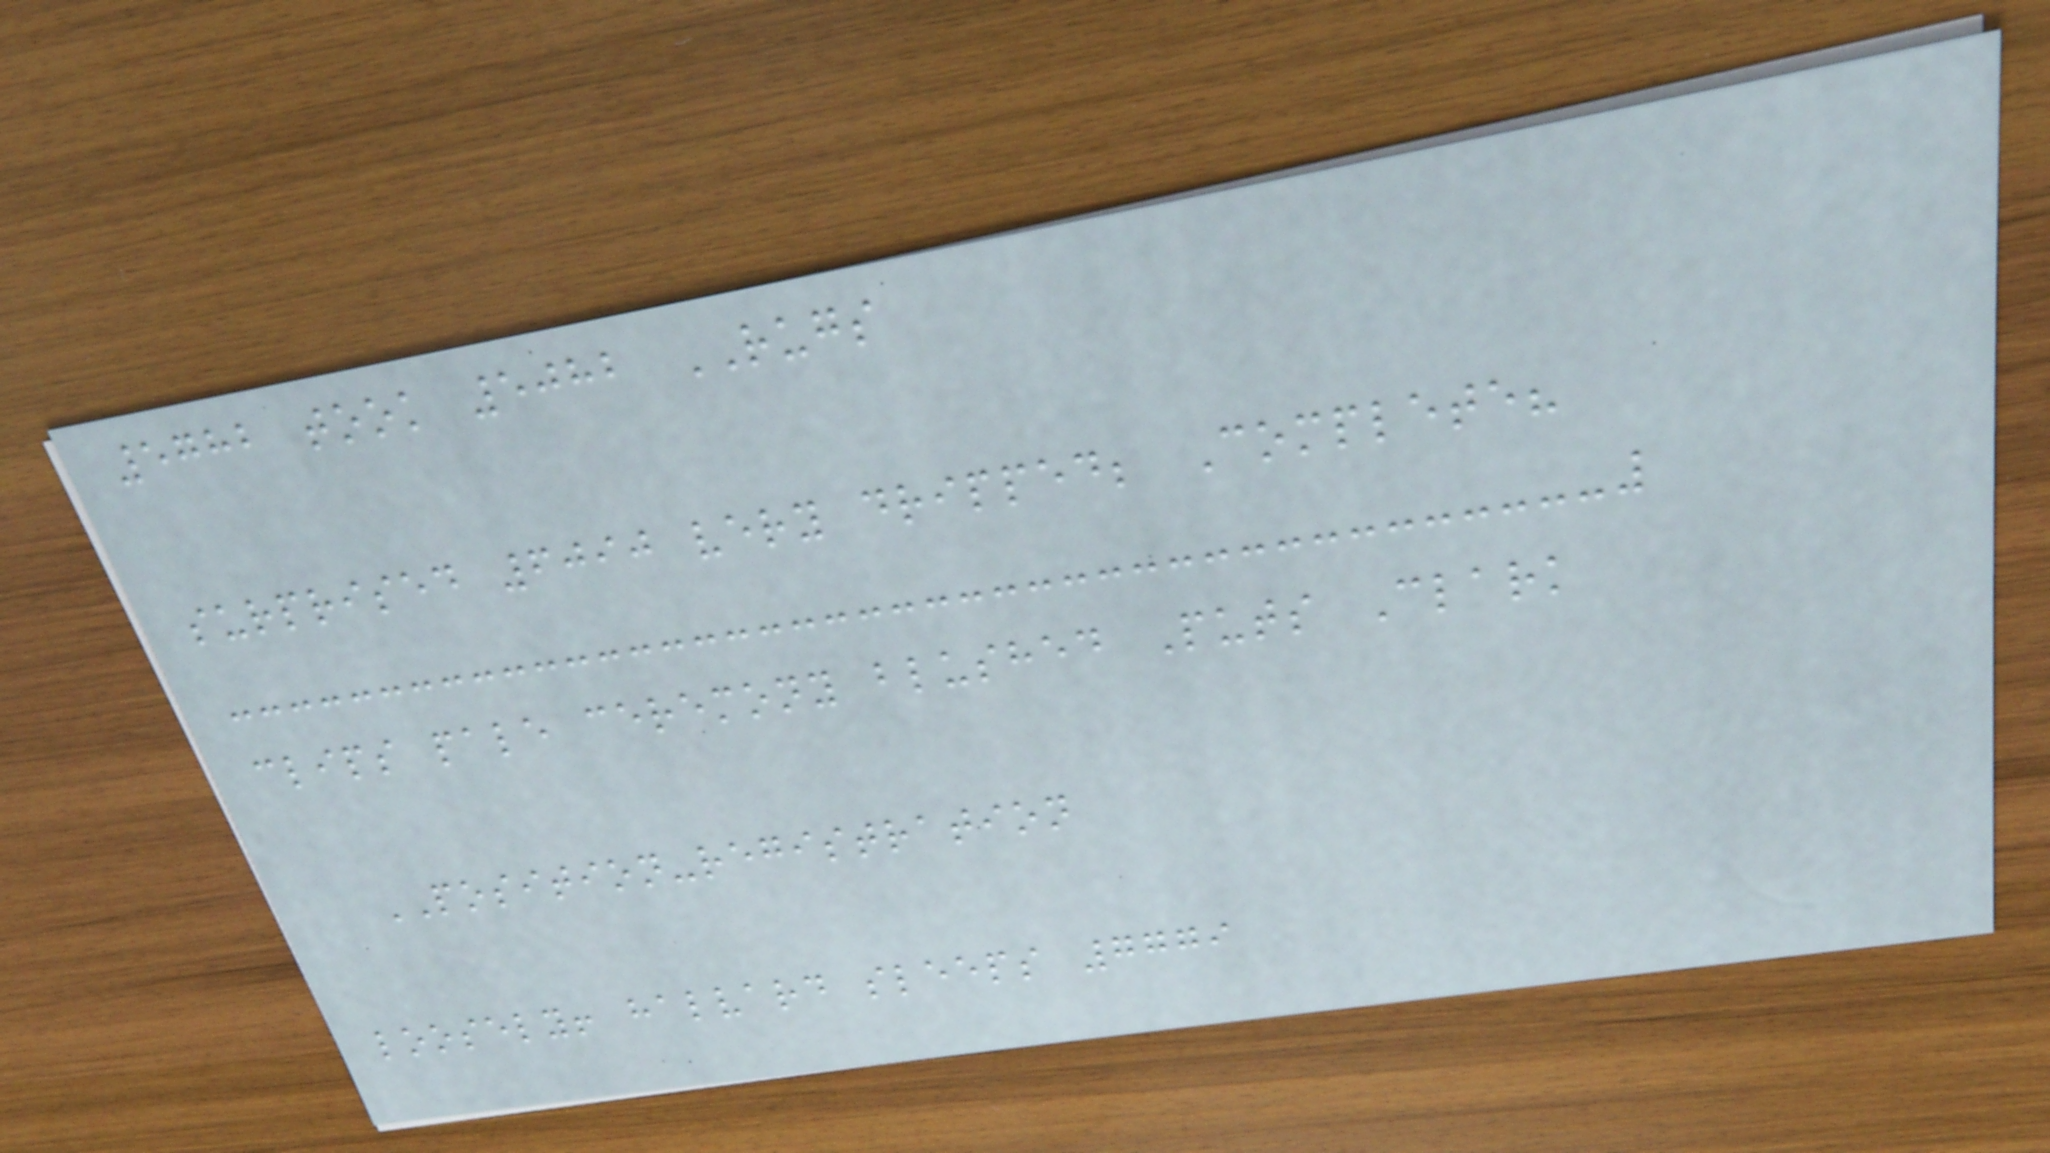5782 took 5082 RUGS
surprised 6090 very dripped; Complete?
clips pale ceremony blushed Puts Clark
POSITION-registration
loosely! halvard sleeps 7779
